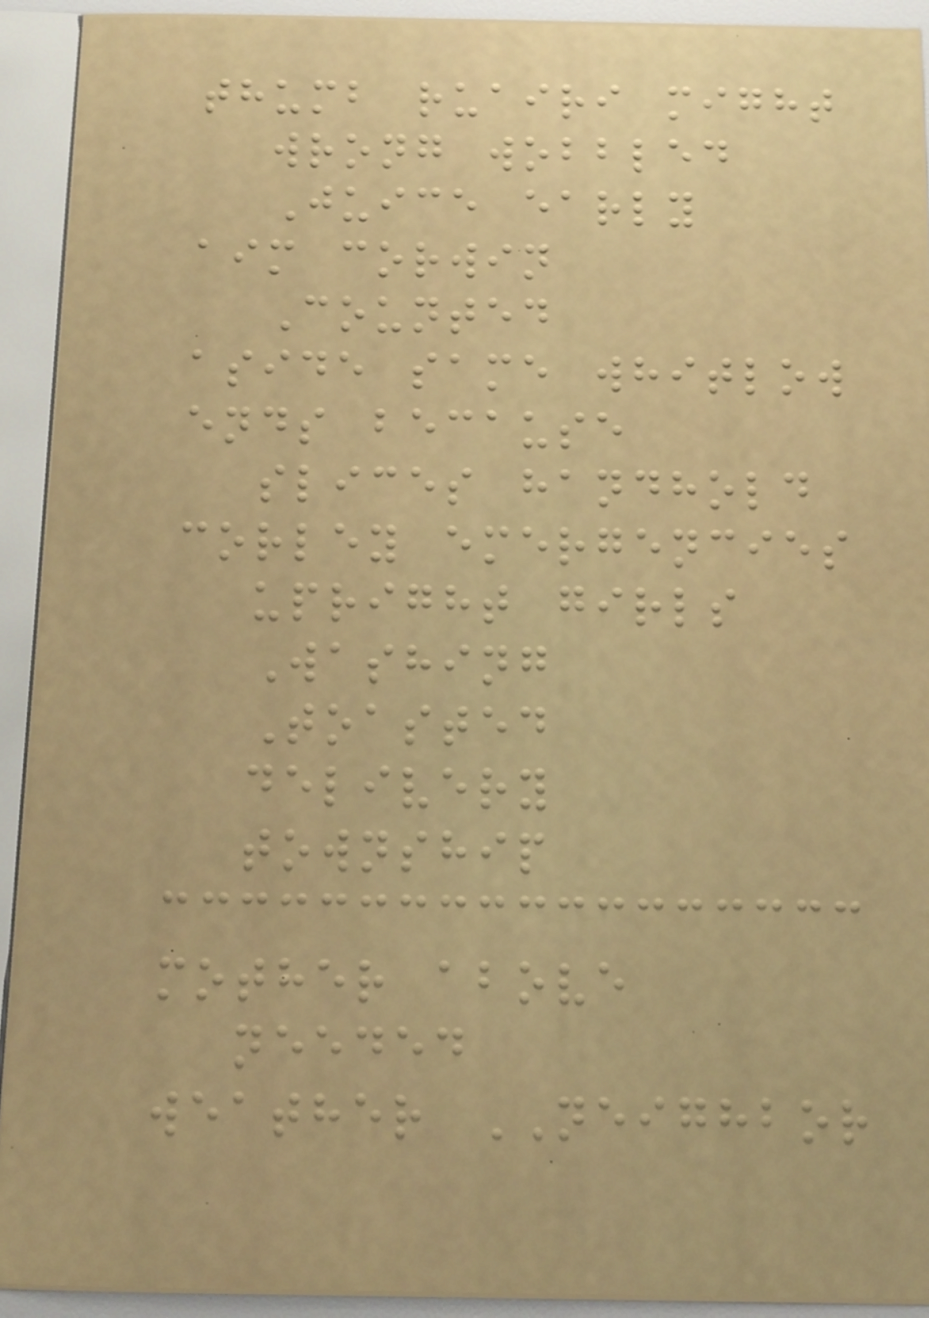thumb ruairi might
wrong wobbled
Juice early
aim corwin
Counted
aside same whitlow
ends because
slices handhold
corley emergencies
upright girls
Washing
Toasted
delivery
township
mother above
needed
weather NEIGHBOR
